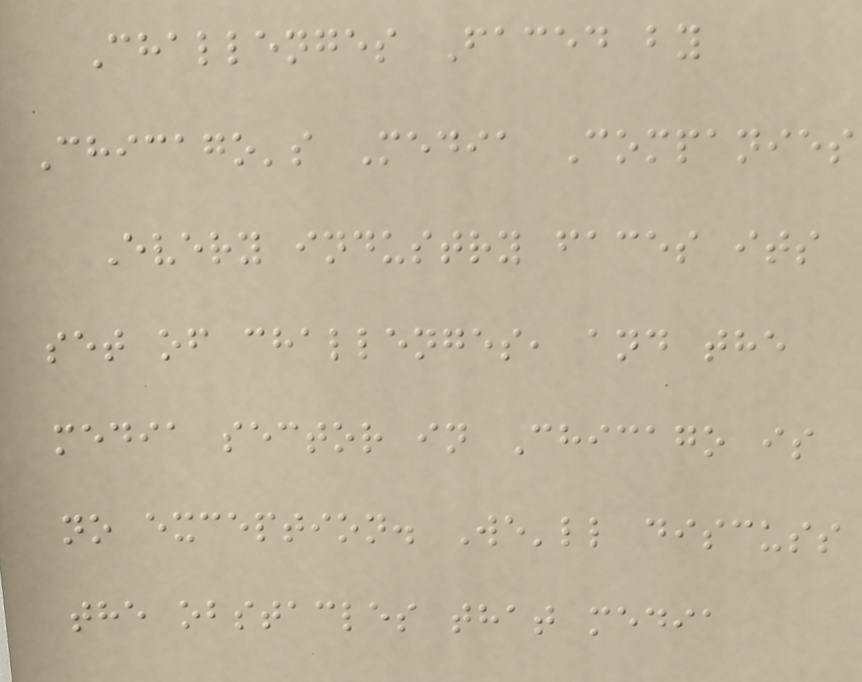Challenges Faced by
Chicago's Media Companies
Every industry faces its
set of challenges, and the
media sector in Chicago is
no exception. We'll discuss
the obstacles that media
